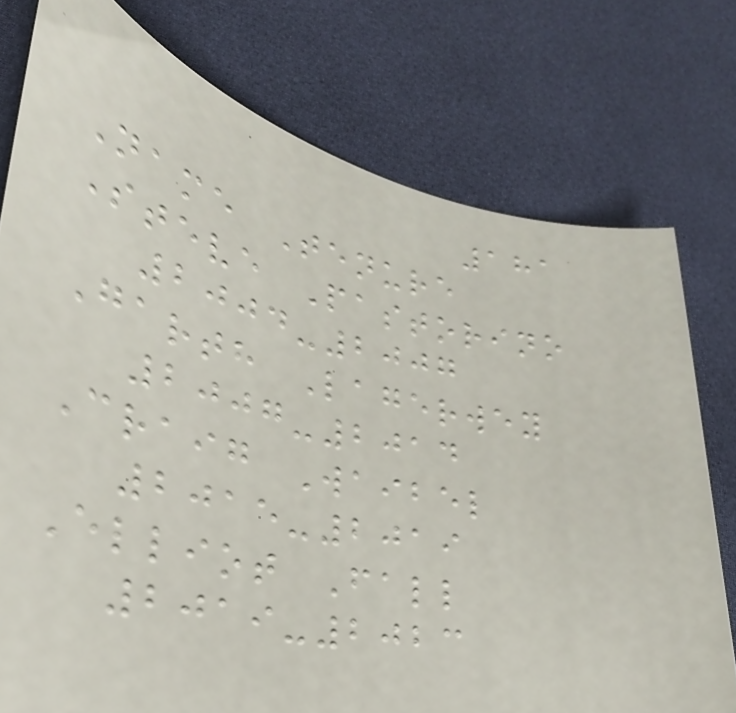181
Name Tenure
Steve Pastorino
2004-2007
Garth Lagerwey
2007-2014
Craig Waibel
2015-2019
Elliot Fall
2019-2023
